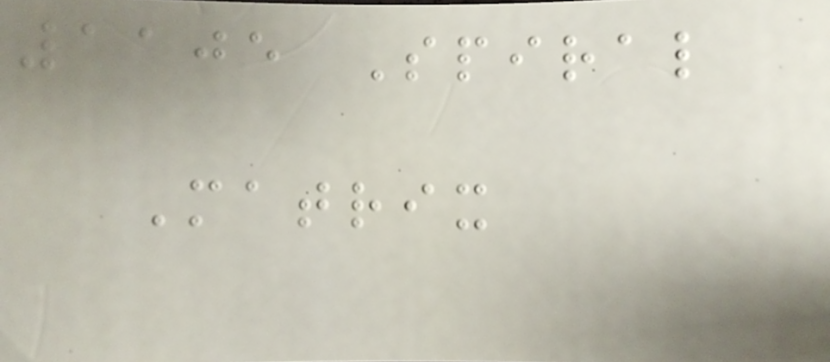1105 Spiral
Matrix
